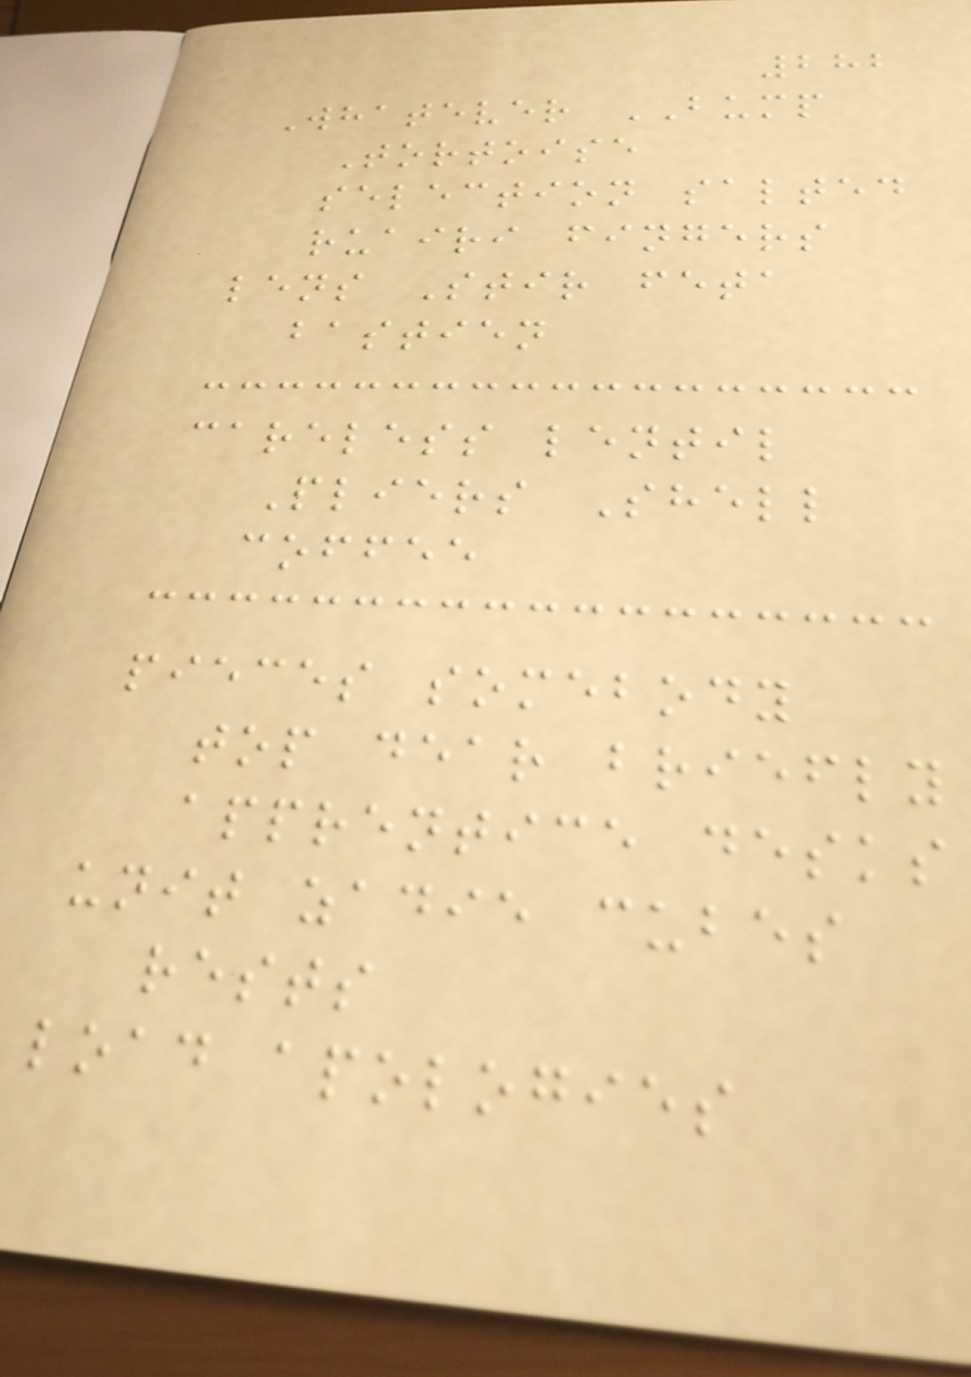282
Whatever BUMP
Tortoise
selection salted
ruairi fingers
lens Stir feta
bastien
careless lentil
Pliers Shell
coffee
pieces somebody
top dear briefly
apprentice desks
unit zadie cubes
rests
load apologies
